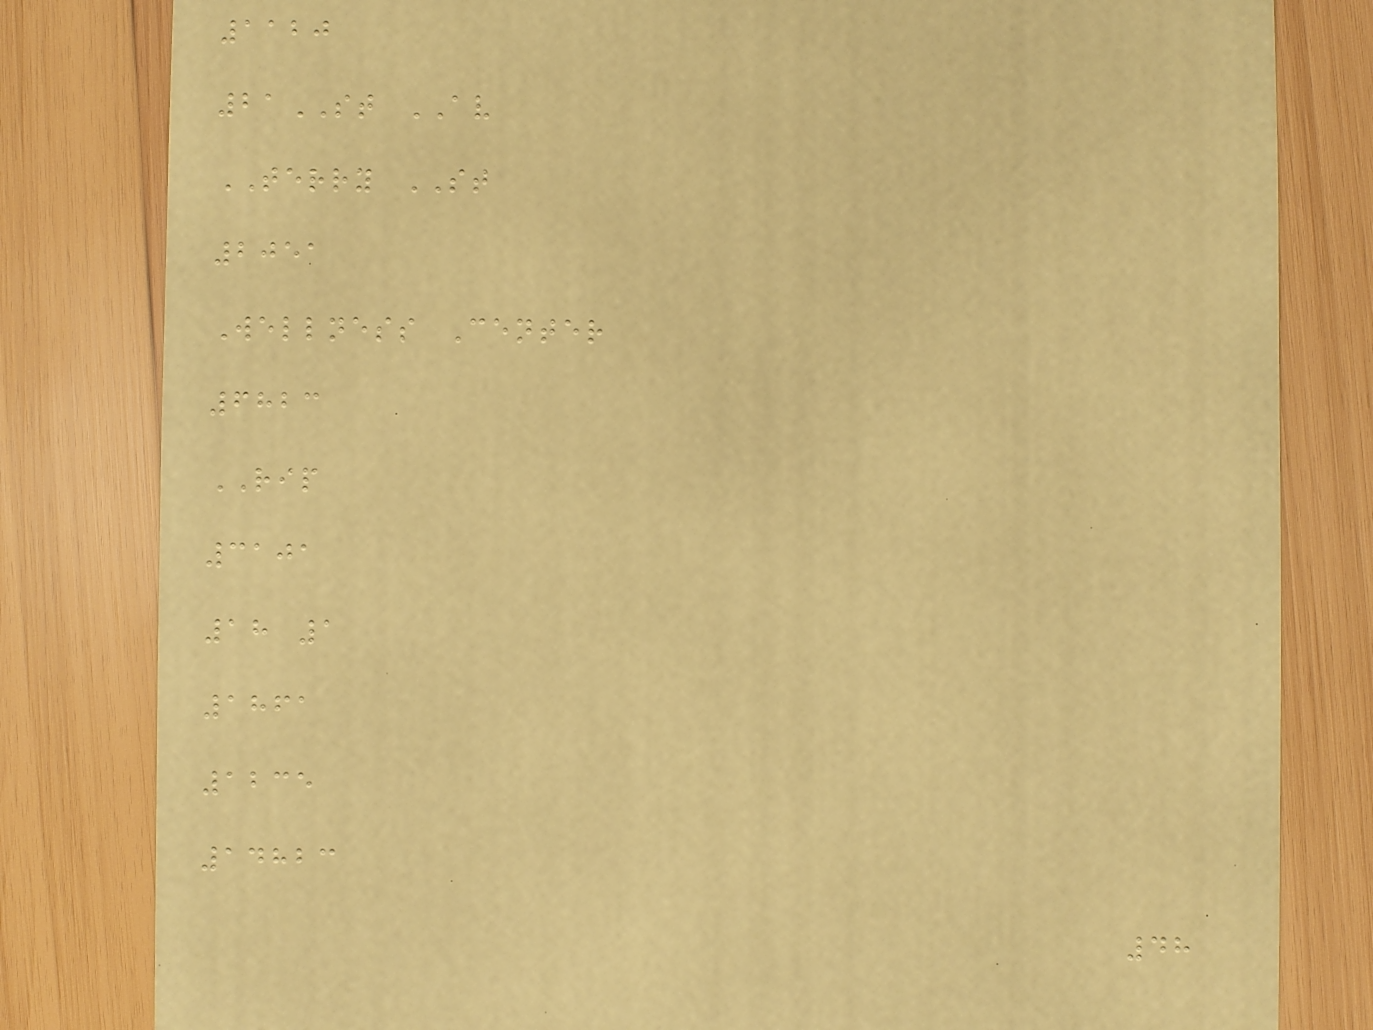1120
21ST AV
TERRY ST
2051
Wellness Center
6823
RIP
3101
18 1
1861
1235
14823
48
